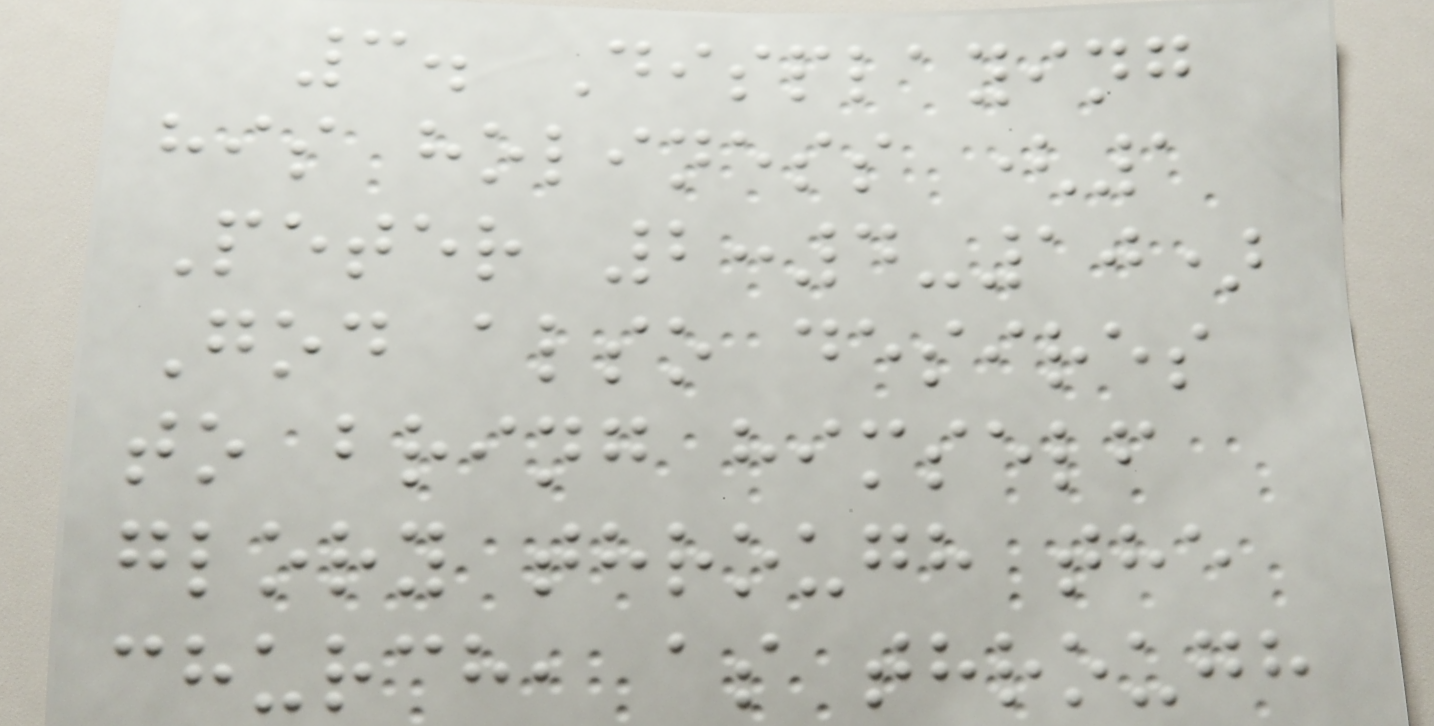3. Displaying
his holiness (1
Peter 2:4-10)
God also desires
to bring himself
glory through the
church, as through
